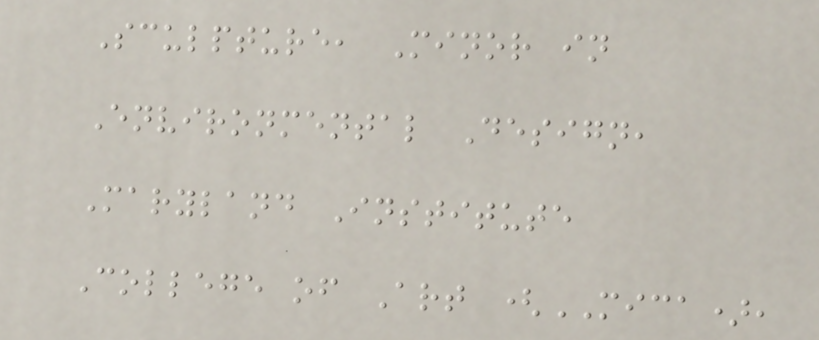Sculpture, Minor in
Environmental Design,
Maryland Institute
College of Art (MICA),
